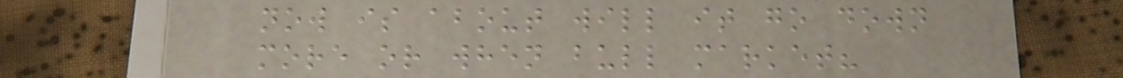now is about will it go down
more or when bull market?
